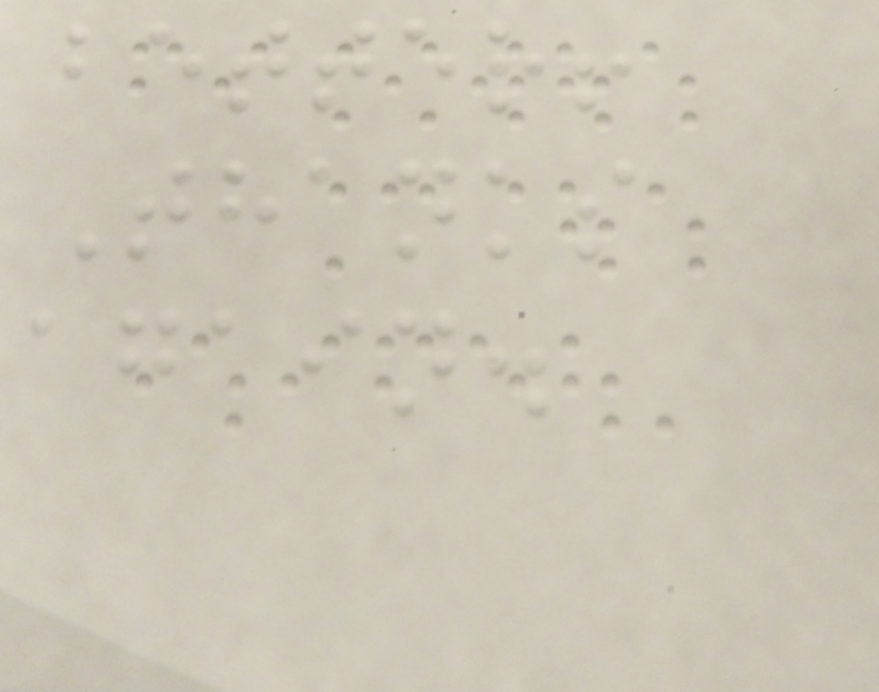better!
Thanks
again.
